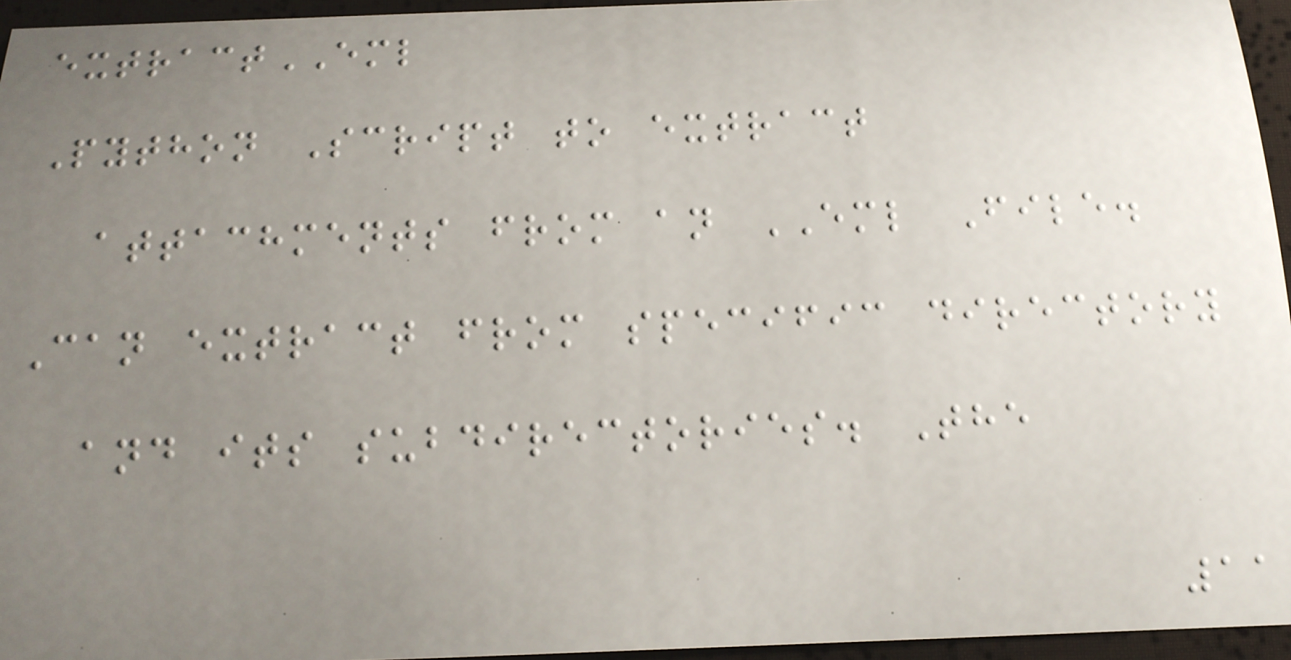extractEML
Python Script to extract
attachments from an EML File.
Can extract from specific directory
and its subdirectories. The
11
